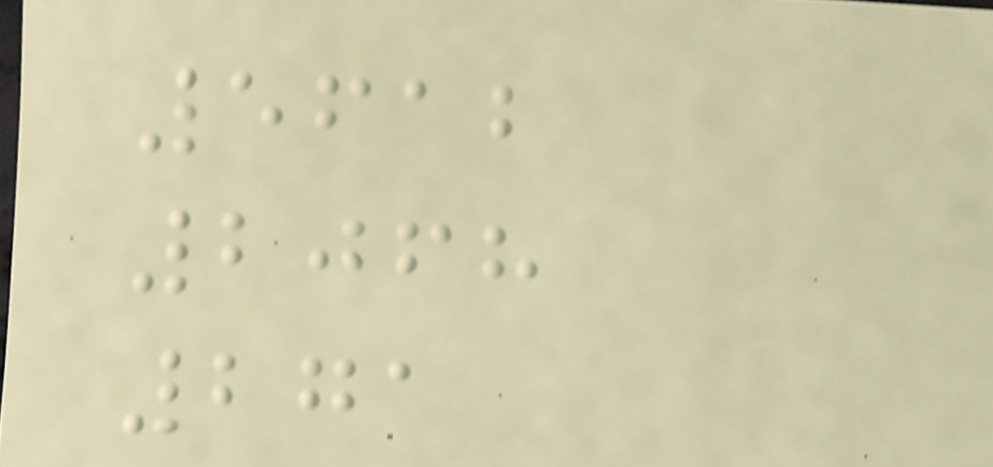5612
2068
271
